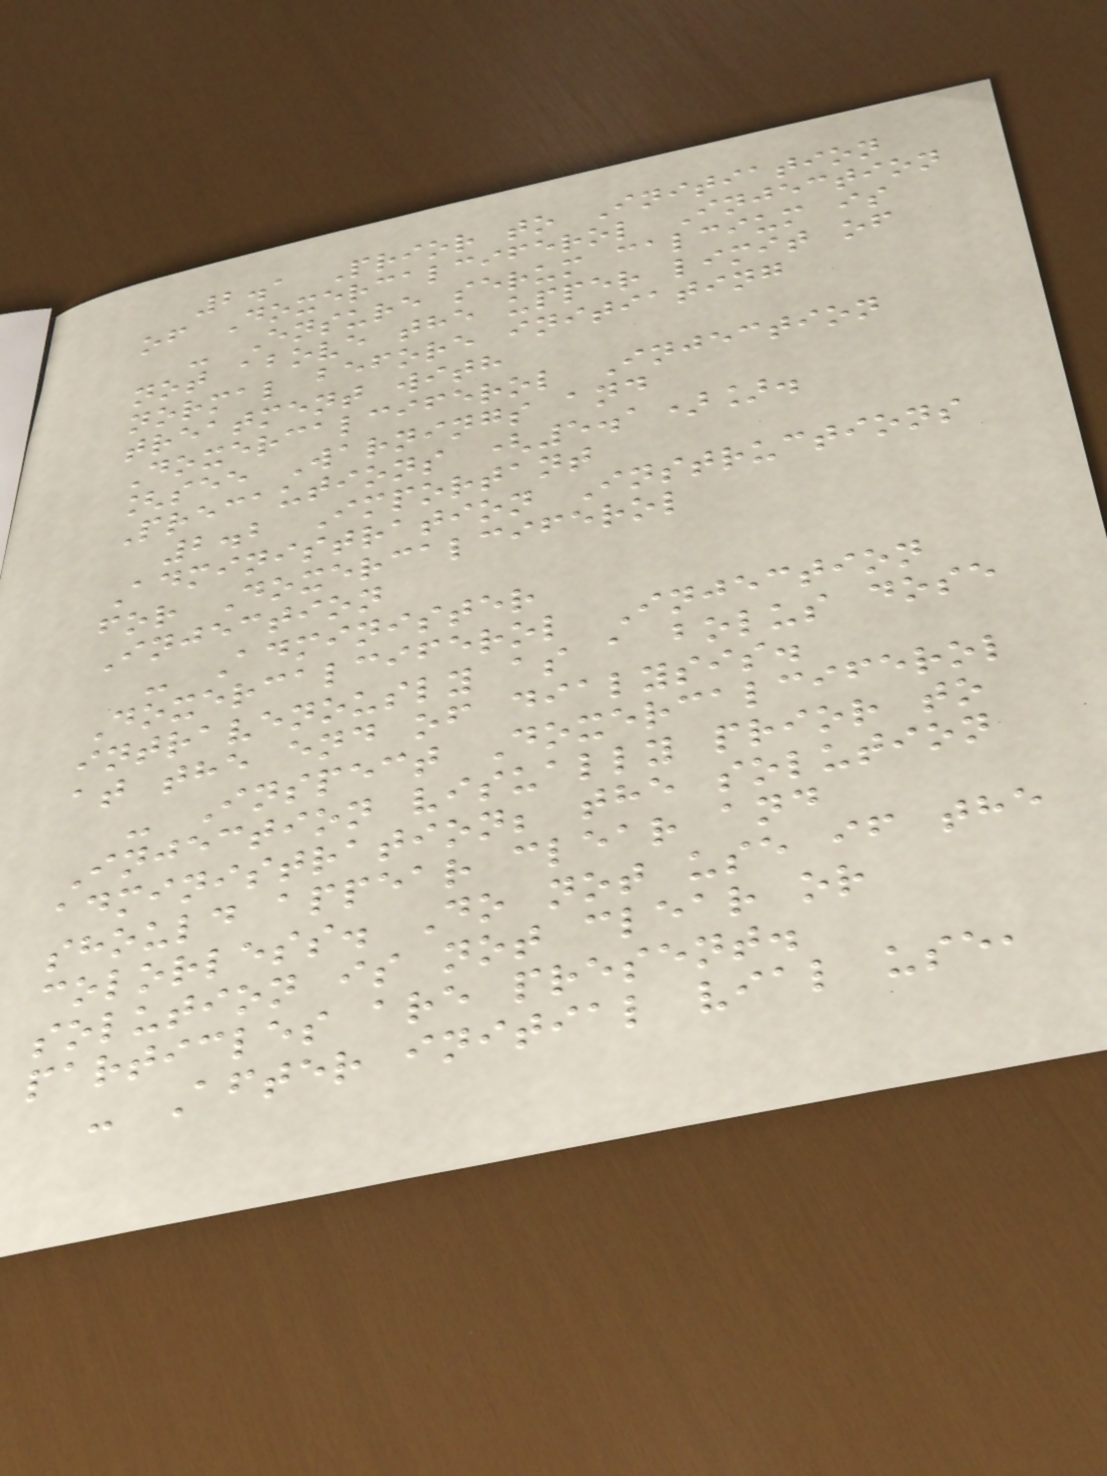2.1 Prior to Initiation
of Doxercalciferol Injection
- Ensure serum calcium is
not above the upper limit of
normal before initiating
treatment with
Doxercalciferol Injection
[see Warnings and
Precautions (5.1)].
2.2 Important
Administration Instructions
for Doxercalciferol
Injection
- Administer
Doxercalciferol Injection
intravenously as a bolus dose
at the end of dialysis.
- Inspect Doxercalciferol
Injection visually prior to
administration; the solution
should appear clear and
colorless. Do not use if the
solution is not clear or
particles are present.
- After initial vial use,
